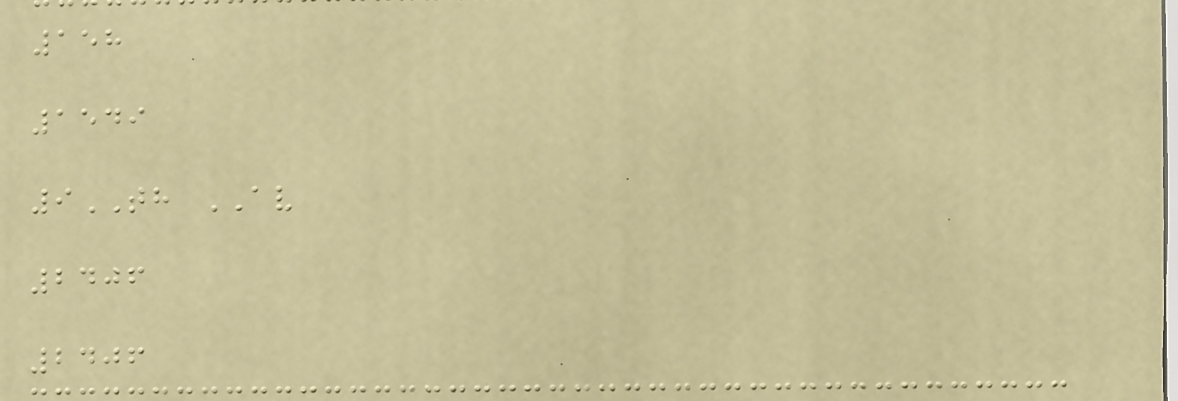158
1549
9TH AV
2406
2406
